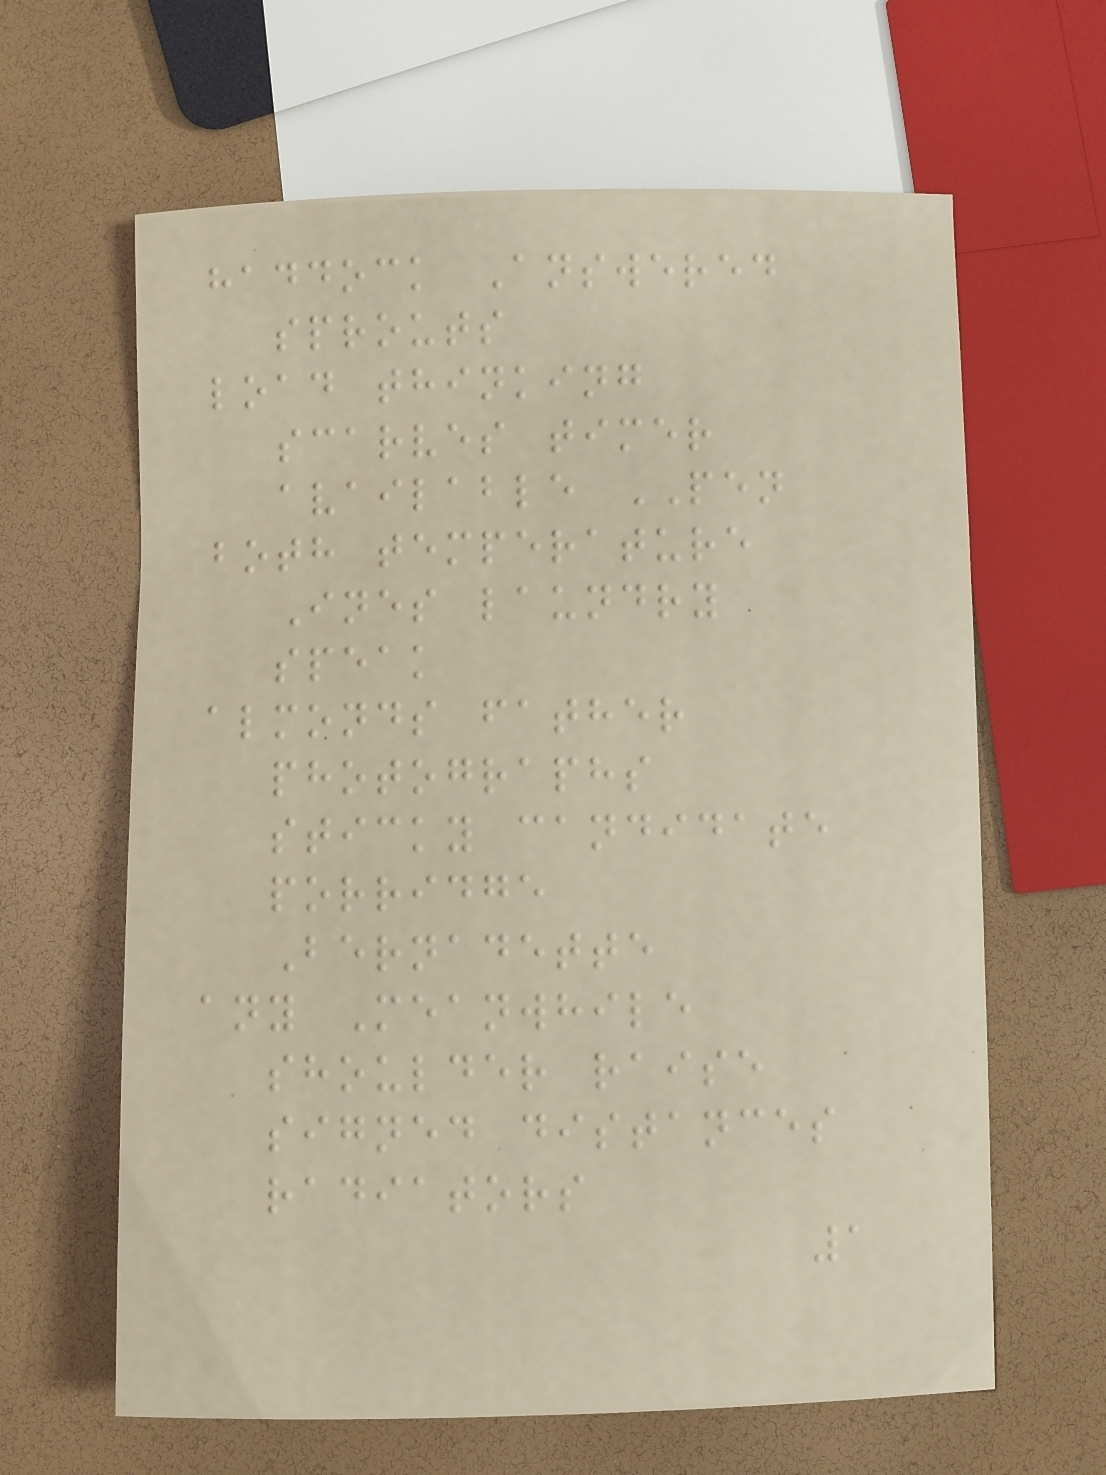haddock Answered
sprouts
load thinking
scarves timer
available PEN
both temperature
Ines laundry
speak
almonds father
photographs
sticky candidate
porridge
Bernadette
any Meanwhile
shoulder raise
signed distances
radiators
1
